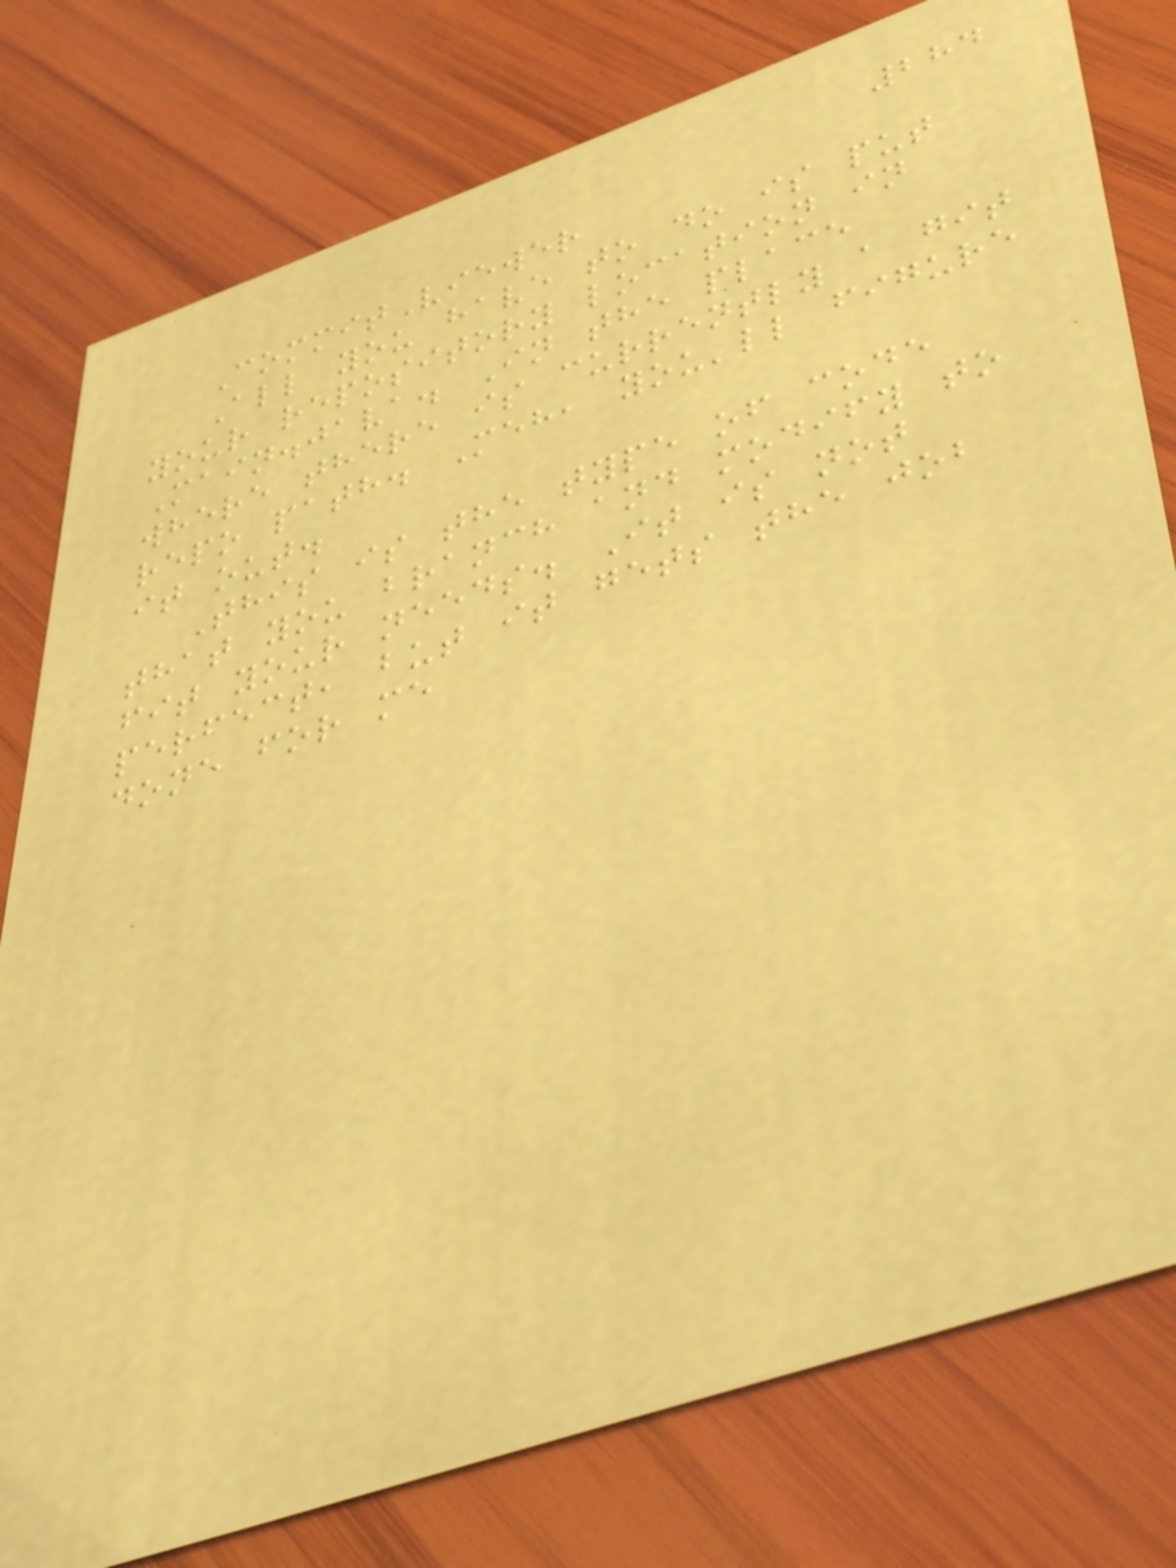284
CommitViewer
All you have to do is put
your repository location in
Main.java. In the place
where there is currently a git
repo path. Meh, you'll figure
it out.
This is the type of code
that you branch and modify to
fit your needs. It is not
perfect, but it gets the job
done for me
